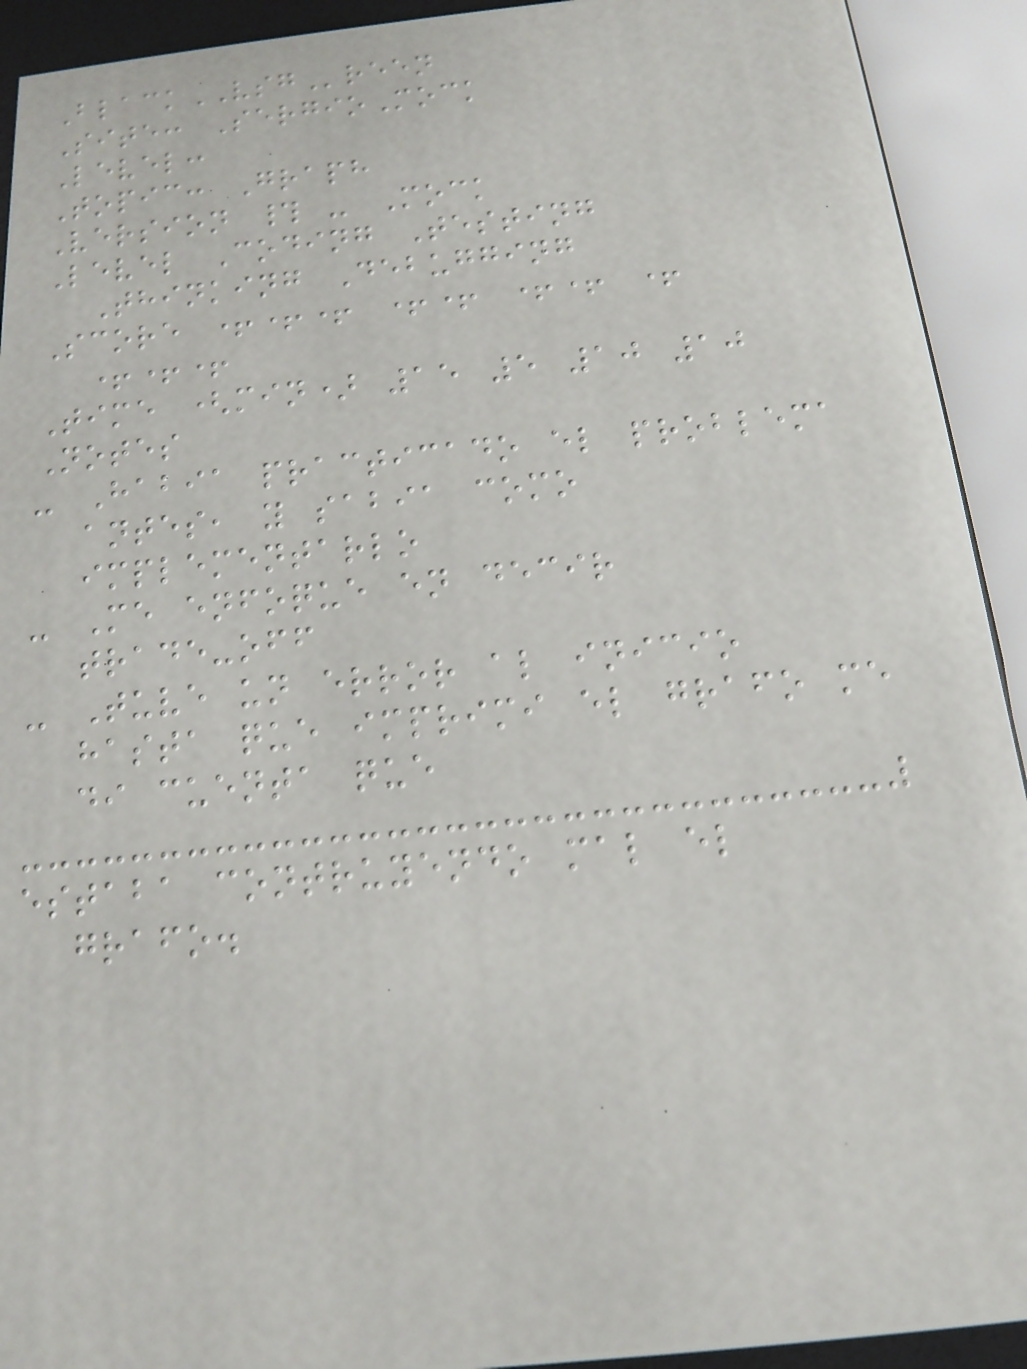BlackVSGreen
Site: SergioMock
Level:
Topic: Graph
Version # - Mock
Level Coding Testing
Thinking Debugging
Score +++ ++ ++ +
+++
Time (min) 15 5 10 10
Notes
- Habia practicado el problema
antes, y sabia como
implementarlo
- Me enfoque en decir
trade-off
- Tuve un error al inicio
hasta que imprimi el grafo me
di cuenta que
estaba contruyendo mal el
grafo.
